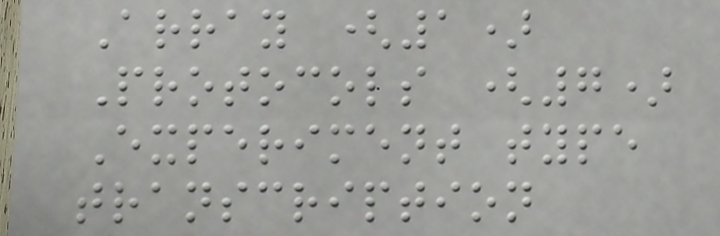Array (1)
Protocols (7)
Experiment type
transcription
